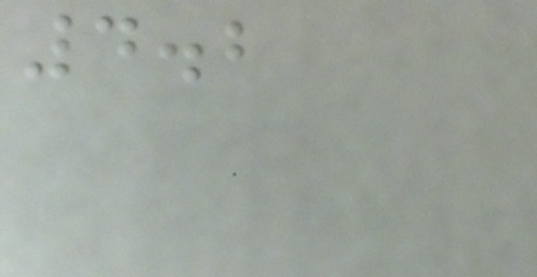4.2
